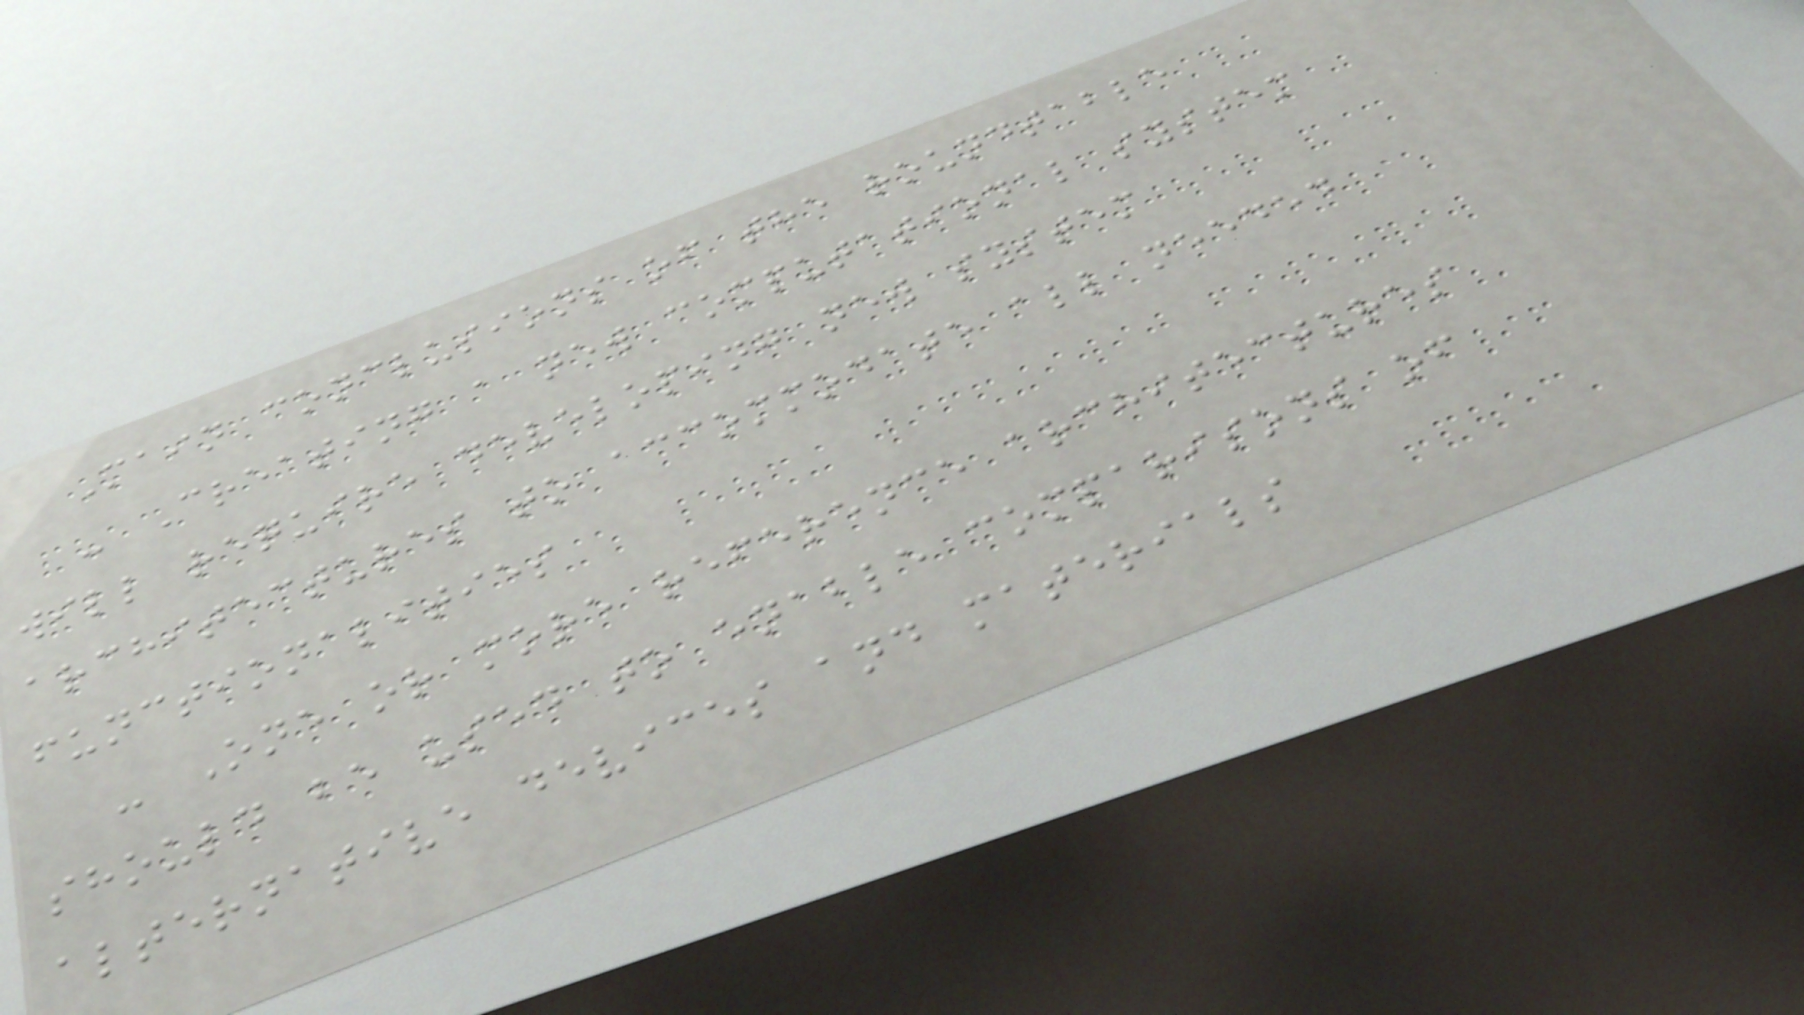Main conclusions of the roundtable
- Creating a new computational system
will require developing new system
architectures to accommodate all needed
functionalities
- One or more reference architectures
should be used to enable comparisons of
alternative devices and materials
